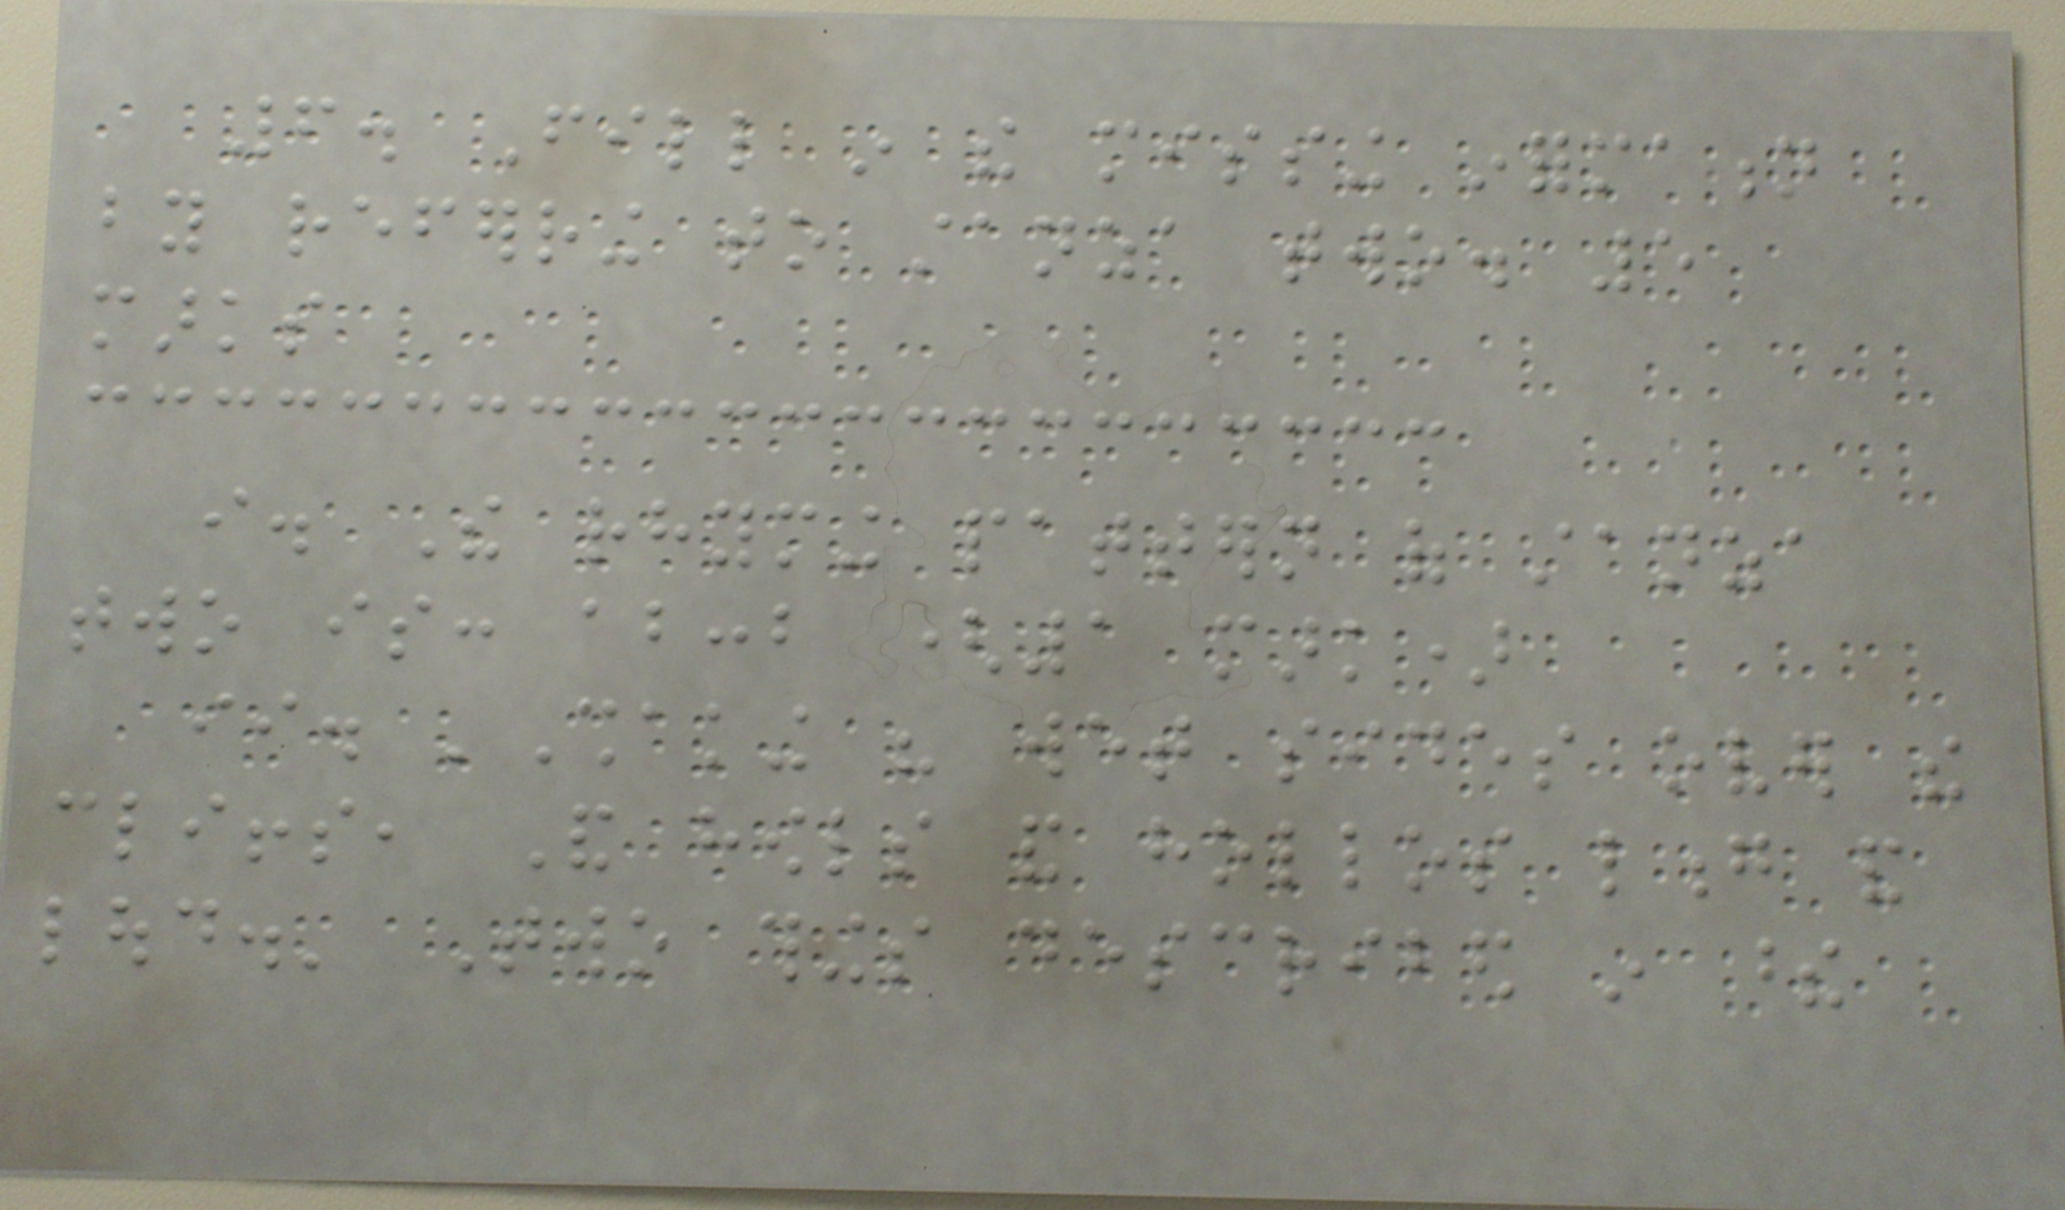6. Fill in the missing information
by referring to stanza two. 5
marks
i. The rhyming pattern of stanza
two is: abccb (1 mark)
ii. 'Shaking his wet sides over the
cliffs, And howls and hollos long and
loud.' Two things described in these
